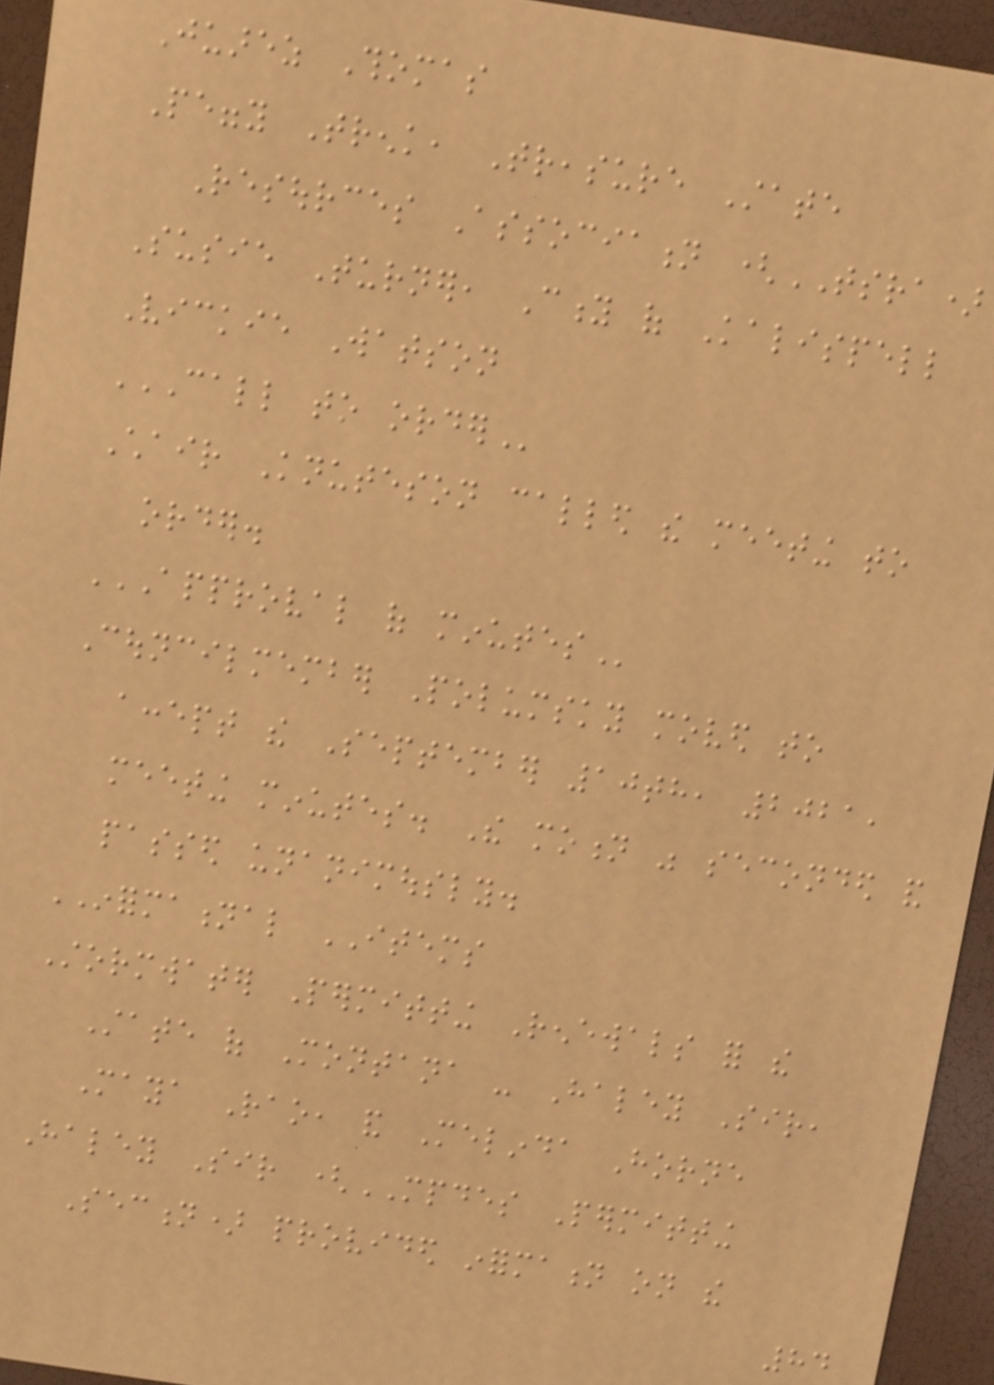Juarez Thomas
Peggy Trenk, Treasure State
Resources Association (TSRA)
Susie Turner, City of Kalispell
Vickie Watson
CALL TO ORDER
Chair Knuteson called the meeting to
order.
APPROVAL OF MINUTES
Councilmember Polumsky moved to
accept the September 10th, 2021,
meeting minutes. The motion was seconded and
passed unanimously.
INFORMATIONAL ITEMS
Stormwater Permitting Renewals for the
State of Montana - Haley Sir,
Maya Rao, and Melinda Horne
Haley Sir (MPDES Permitting
Section) provided information on the
84
